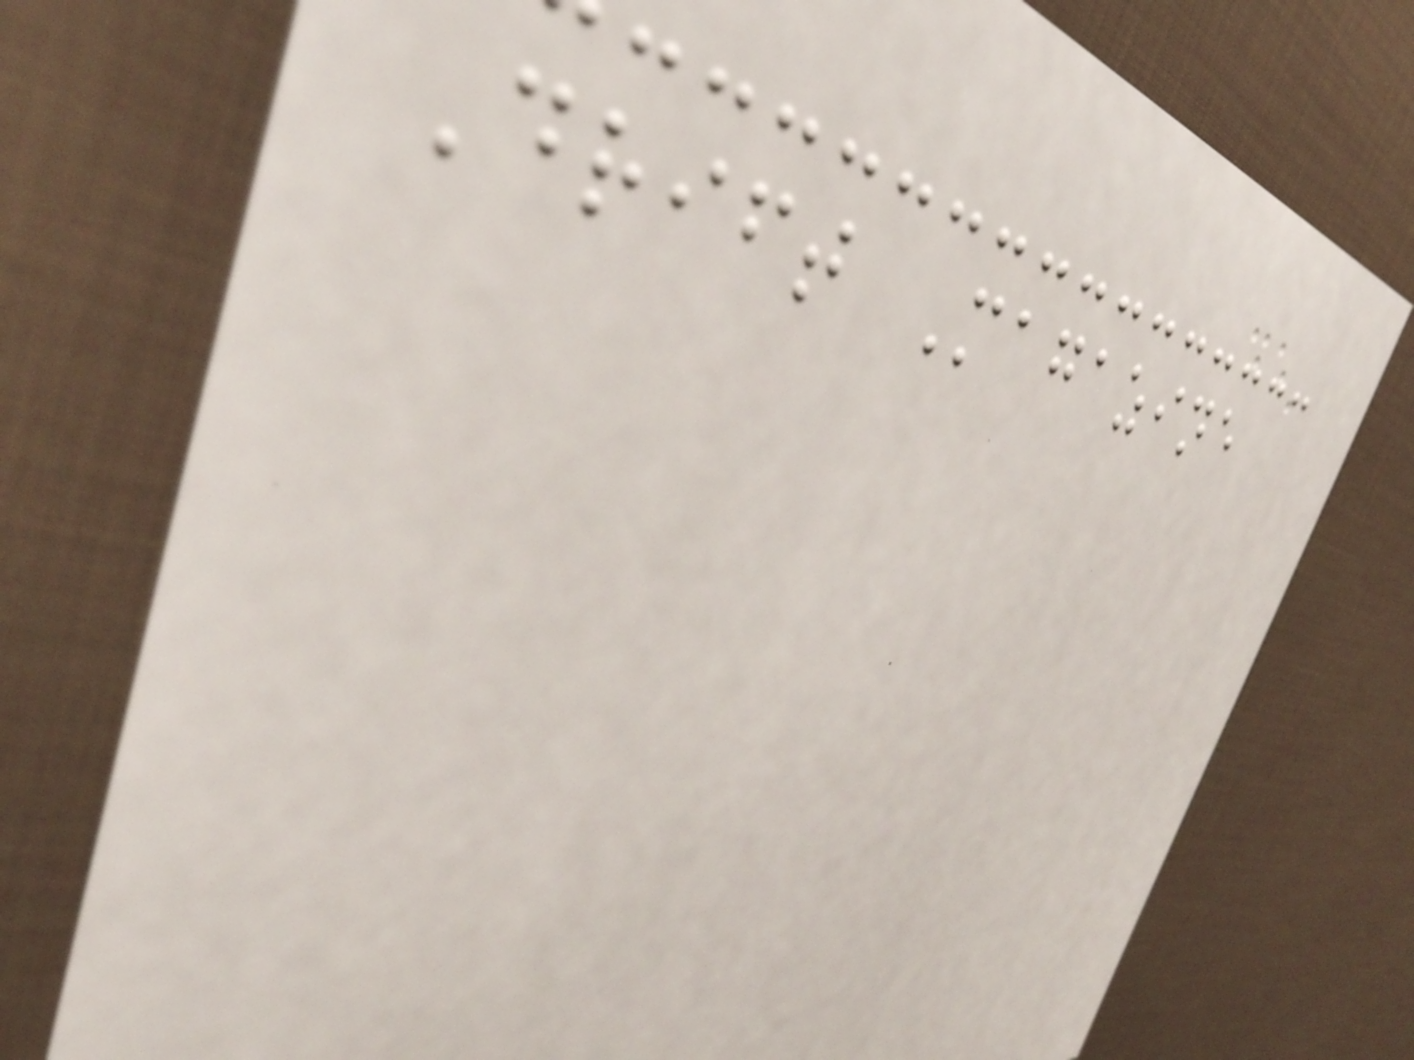Drift Magazine
